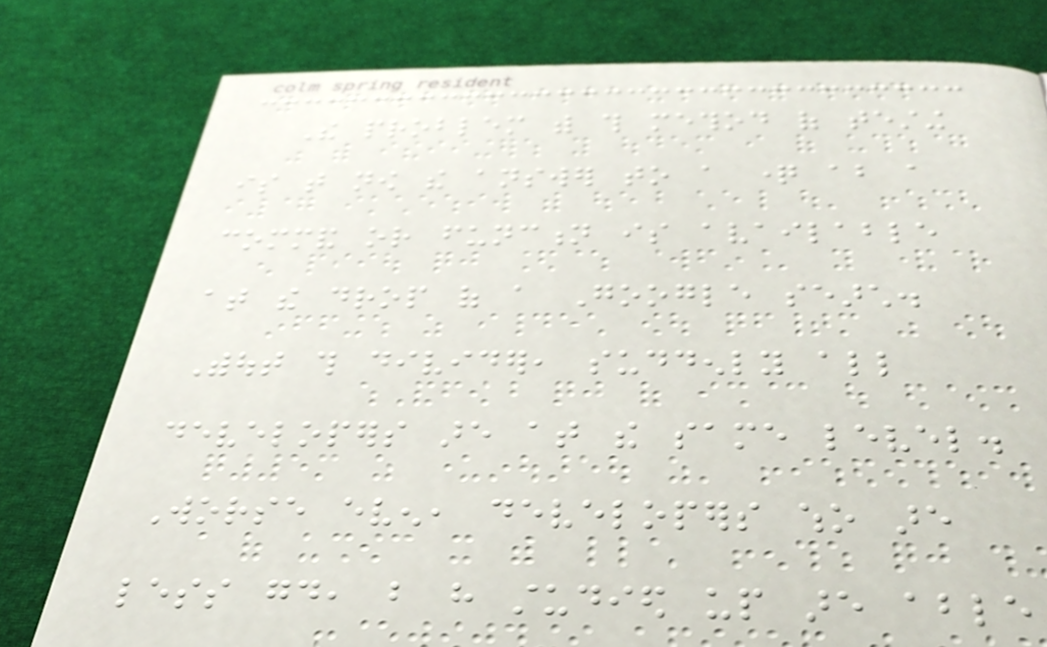The problem with this method of testing
is that now the answer to a question about a
command or function is available
at the drop of a Google search.
Without this divider, suddenly all
developers are at the same level.
Worse even, developers who are
less good, but have studied up are able
